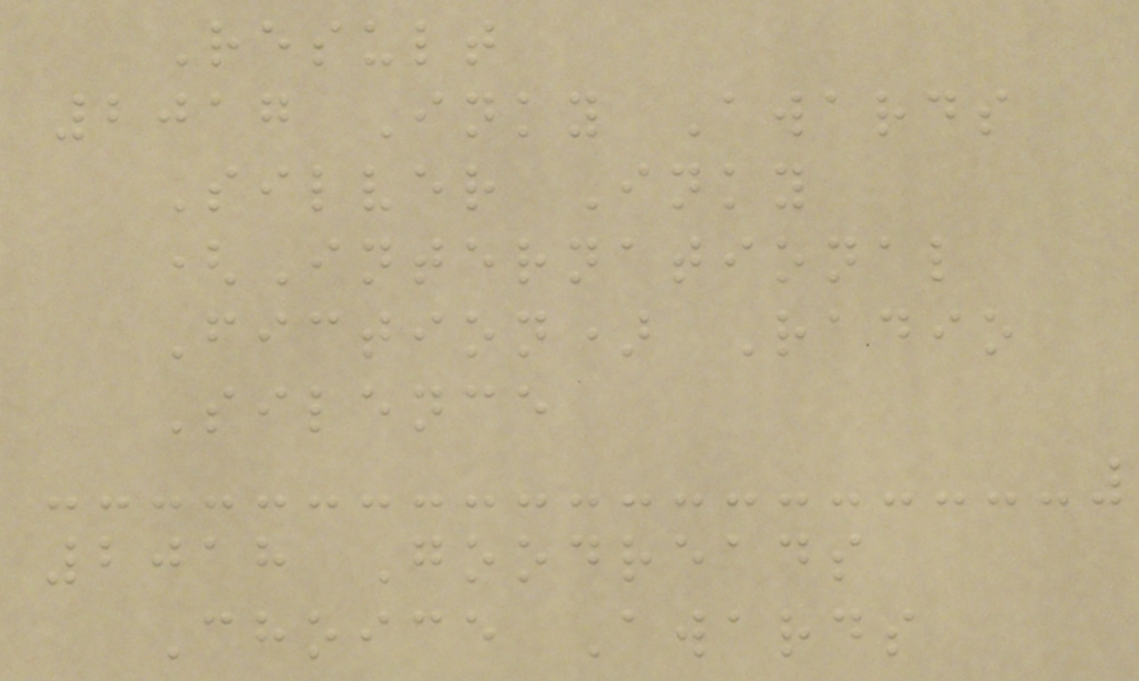Result
2017 Inky Awards
Silver Inky
(International
Fiction) Radio
Silence
2018 Goodreads
Choice Awards
